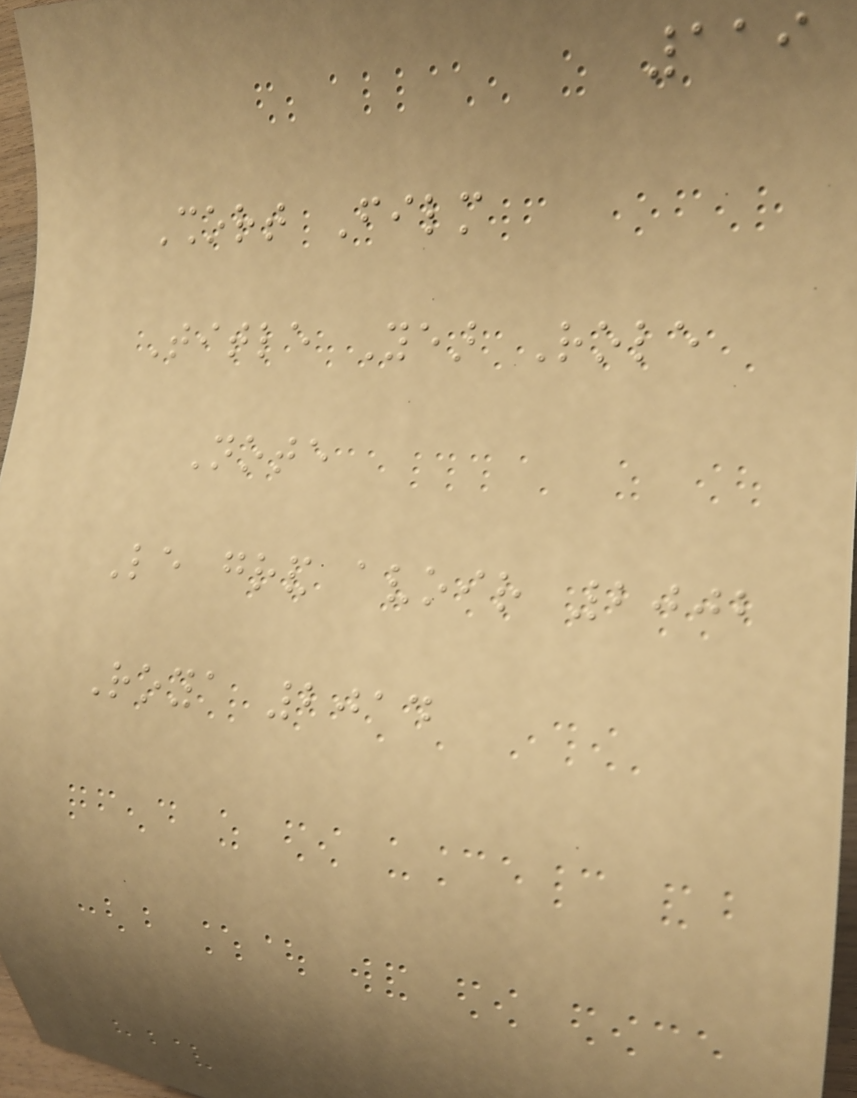119
Short Film
Title Year Role
Note
Le grand avoir 2002
Roya 2014
